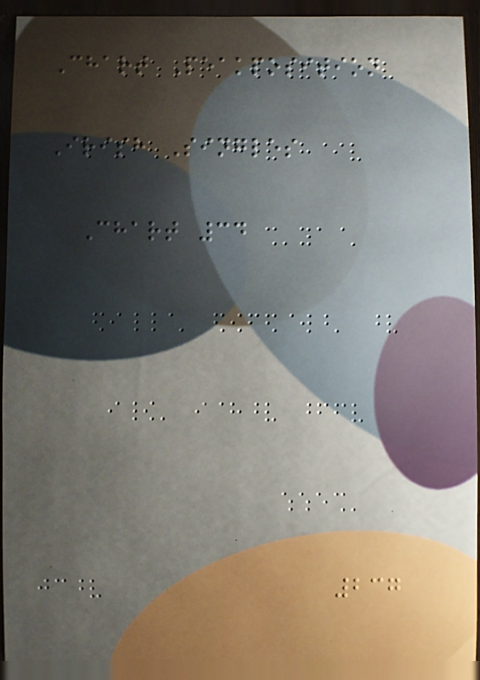Chart Peakposition
Irish Singles
Chart 34
237
